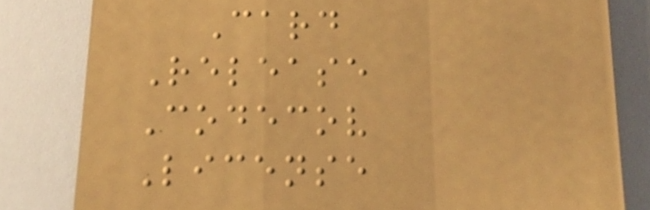Card
Release
Codecov
License
